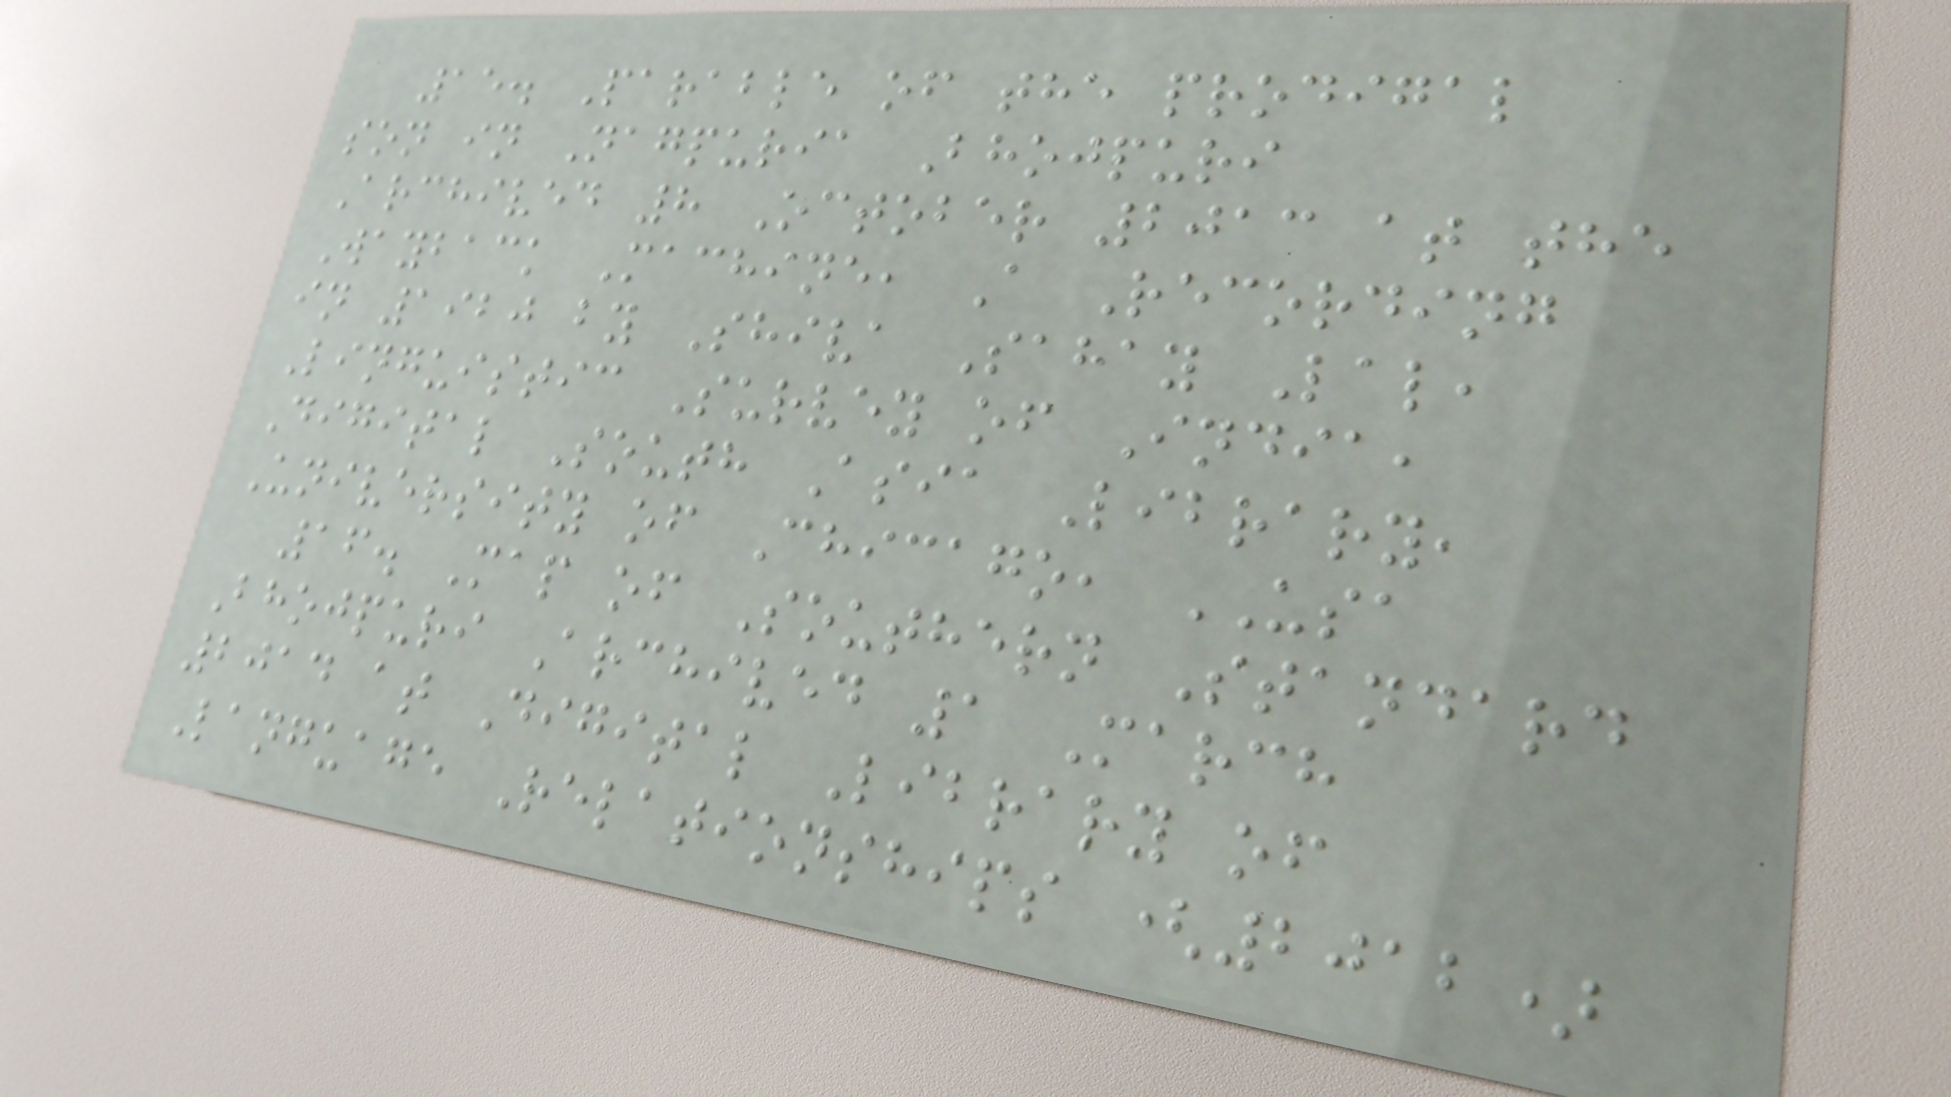15. Parable of the prodigal
son in Nagpuria Bhojpuri
Archived 8 October 2013 at the
Wayback Machine, A Recording
in 1920 by Shiva Sahay Lal,
Linguistic Survey of India,
Digital South Asia Library,
University of Chicago, USA
16. Map of Southern Standard
Bhojpuri Archived 1 March
2014 at Digital Library of
Language Relationships (2012)
